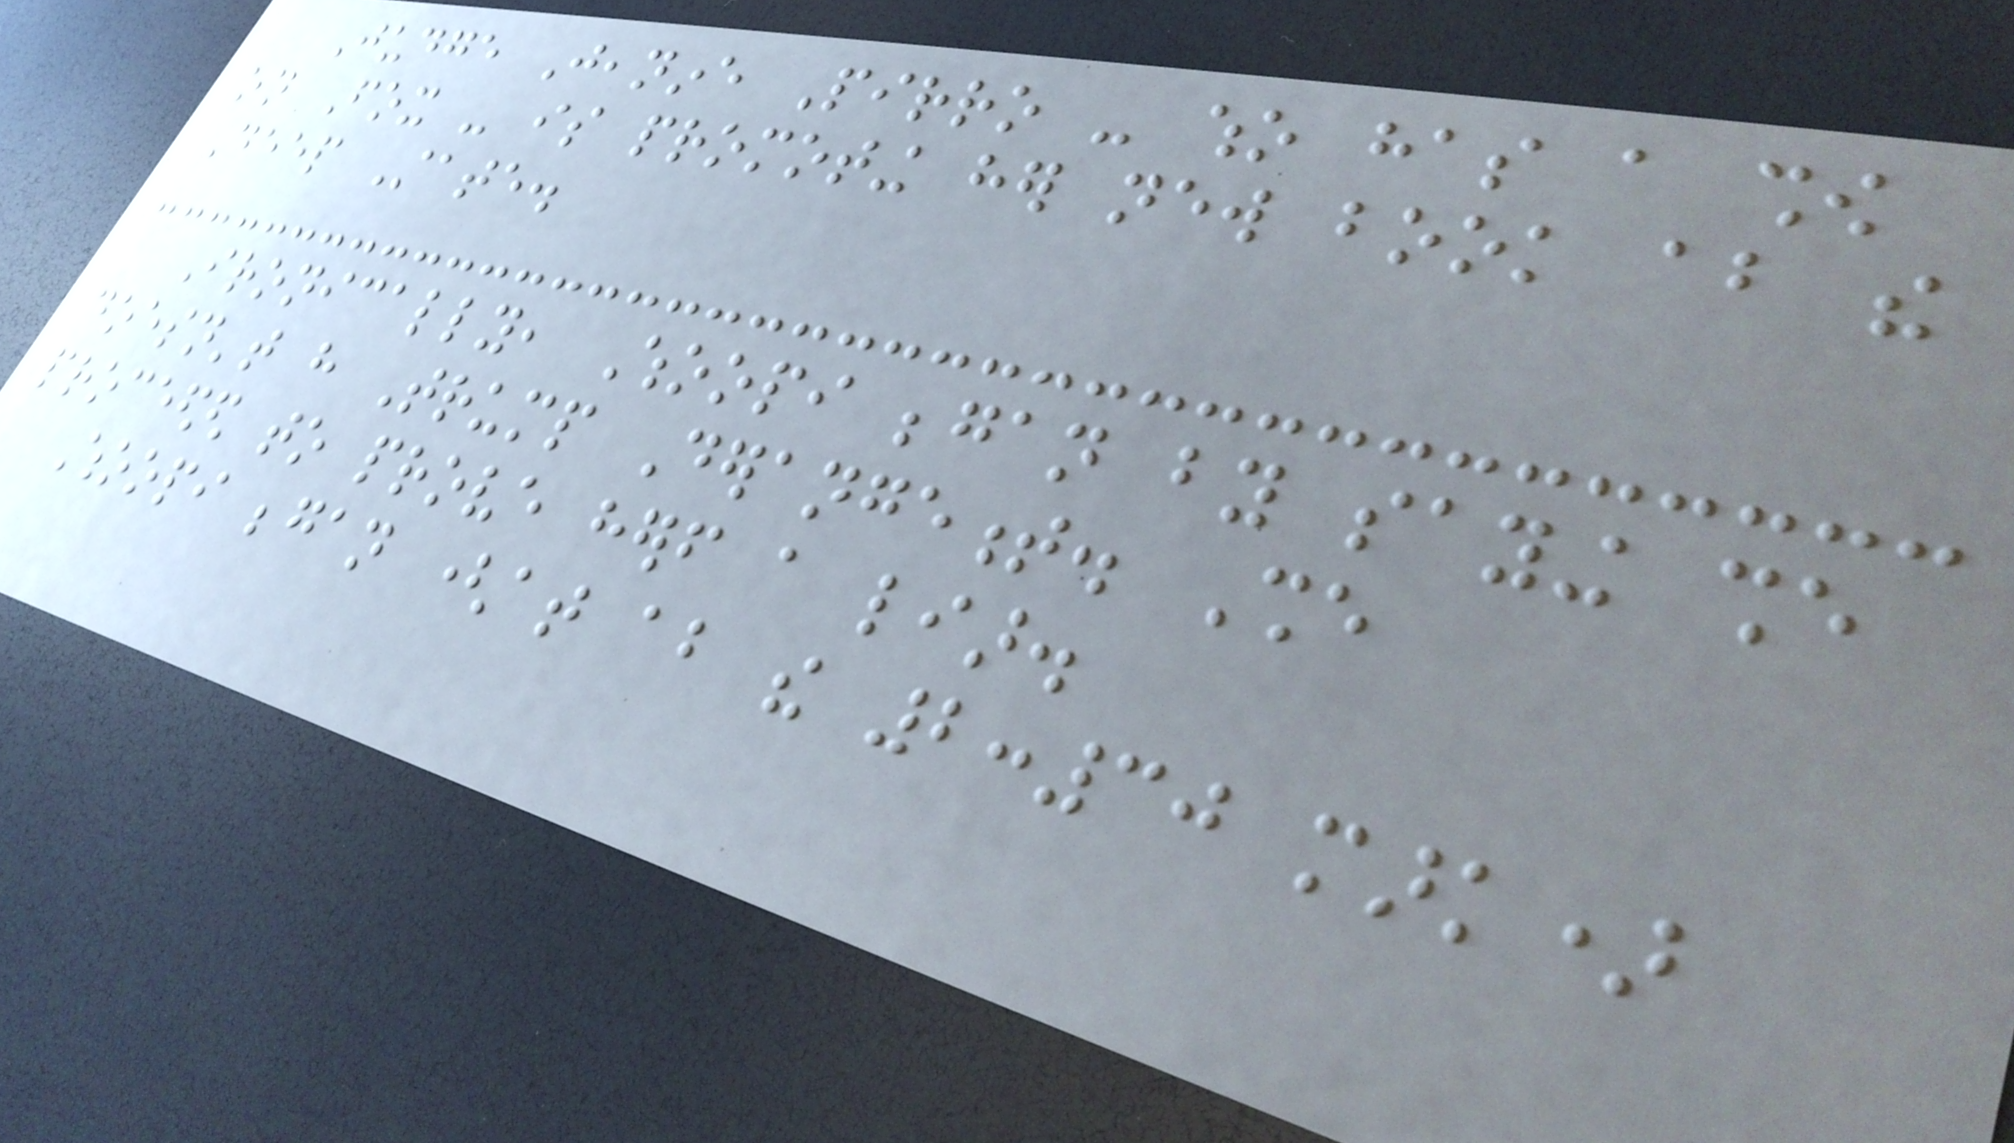Judge Jeanine Pirro - who has a show
on Fox - is promoting her new book about the
Deep State.
Ironically, Whoopi began by saying she
doesn't have Trump Derangement. She
proceeded to prove herself a liar.
Whoopi began (at about the 2:30 mark)
